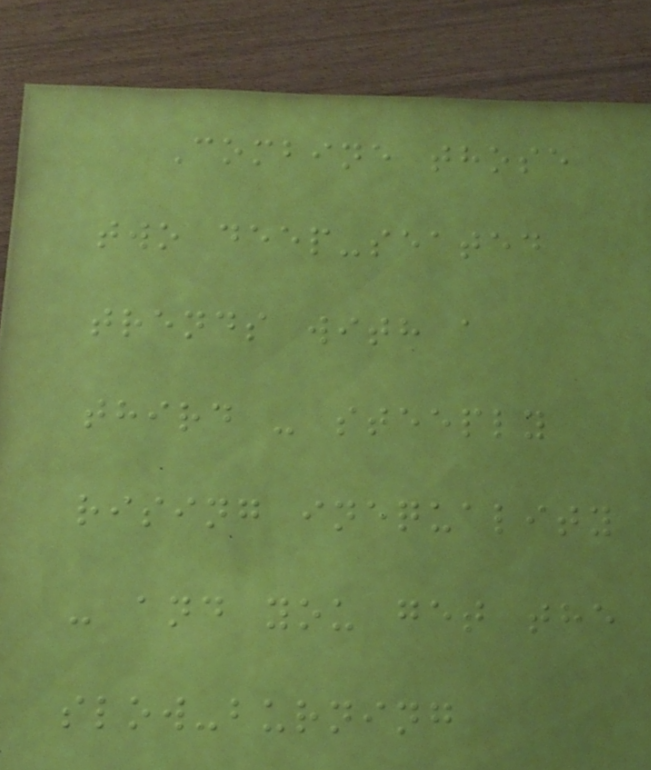Combine those
two deep-seated
trends with a
third - steeply
rising inequality
- and you get the
slow-burning
